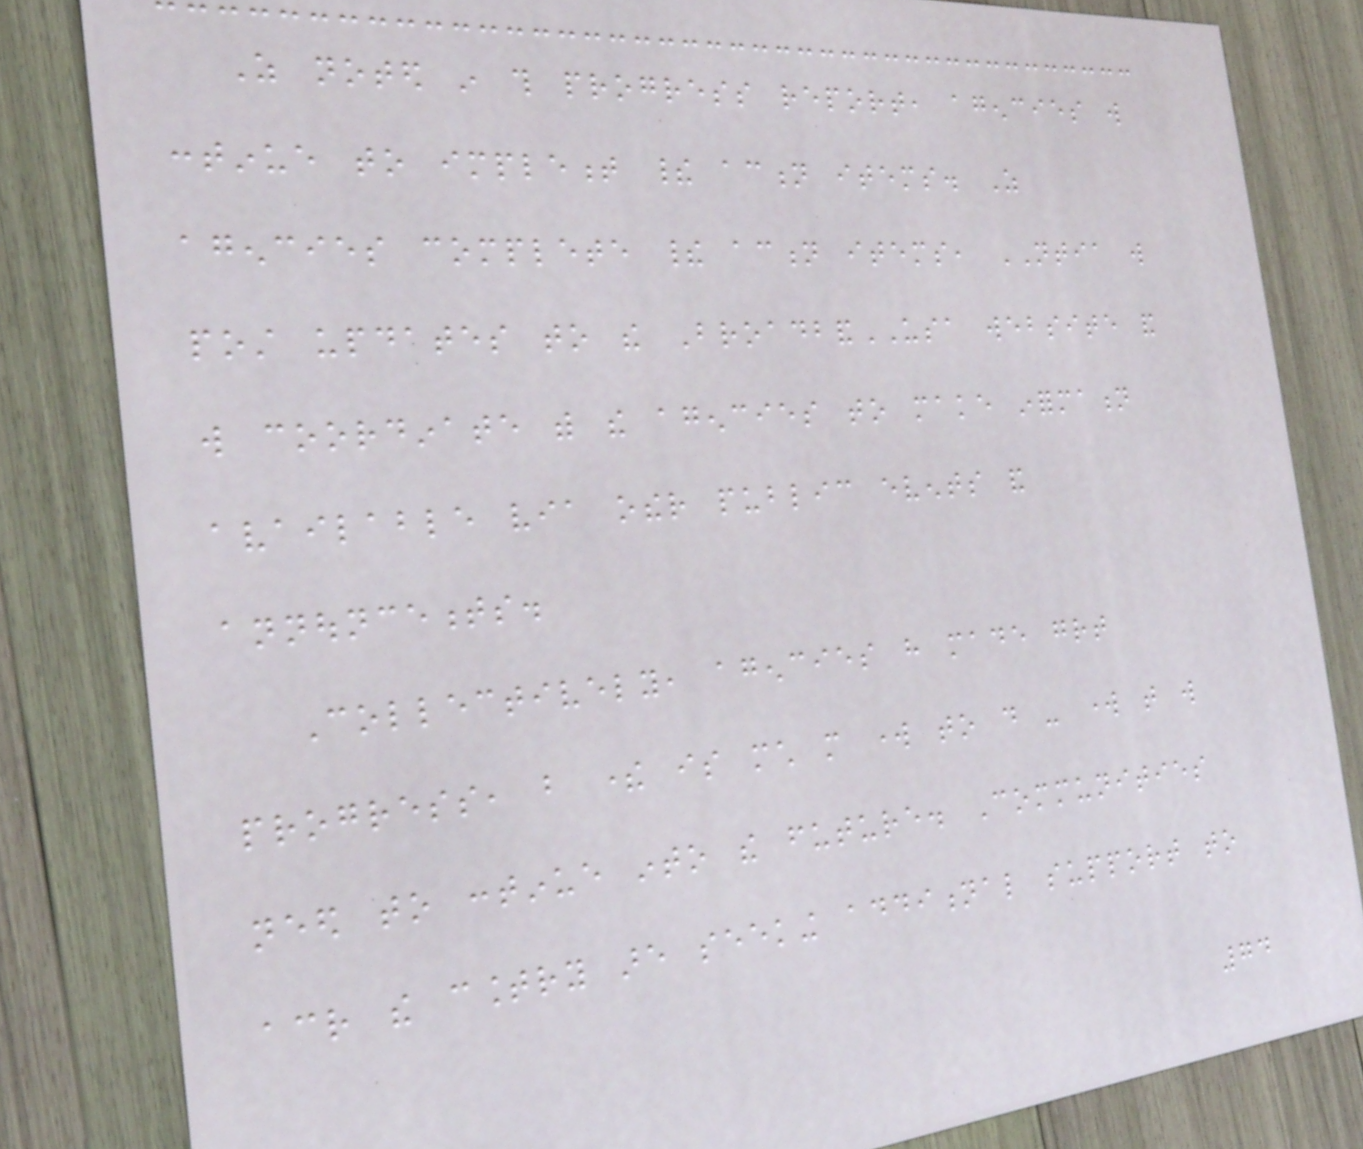As noted in this progress report, agencies will
continue to implement their action items. As
agencies complete their action items, NTIA will
post updates to the BroadbandUSA website and
will coordinate with the agencies to make information
available via other public events and
announcements.
Collectively, agencies have made great
progress, but there is much more work to do - work that will
need to continue into the future. Communities
across the country are seeking additional support to
74
